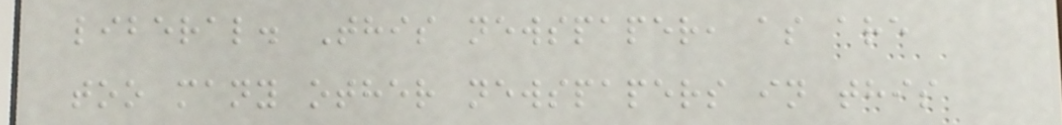liberal. This newspaper, as are
too many other newspapers in this
